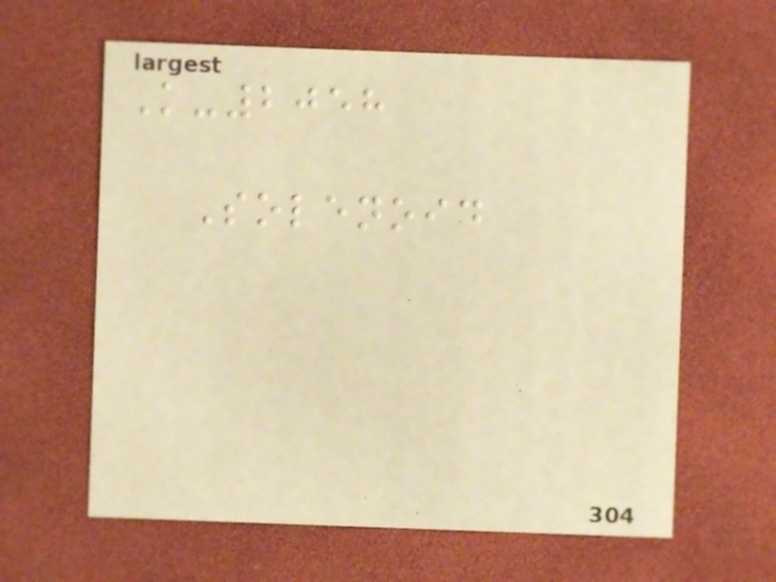K-2058
Solenoid
